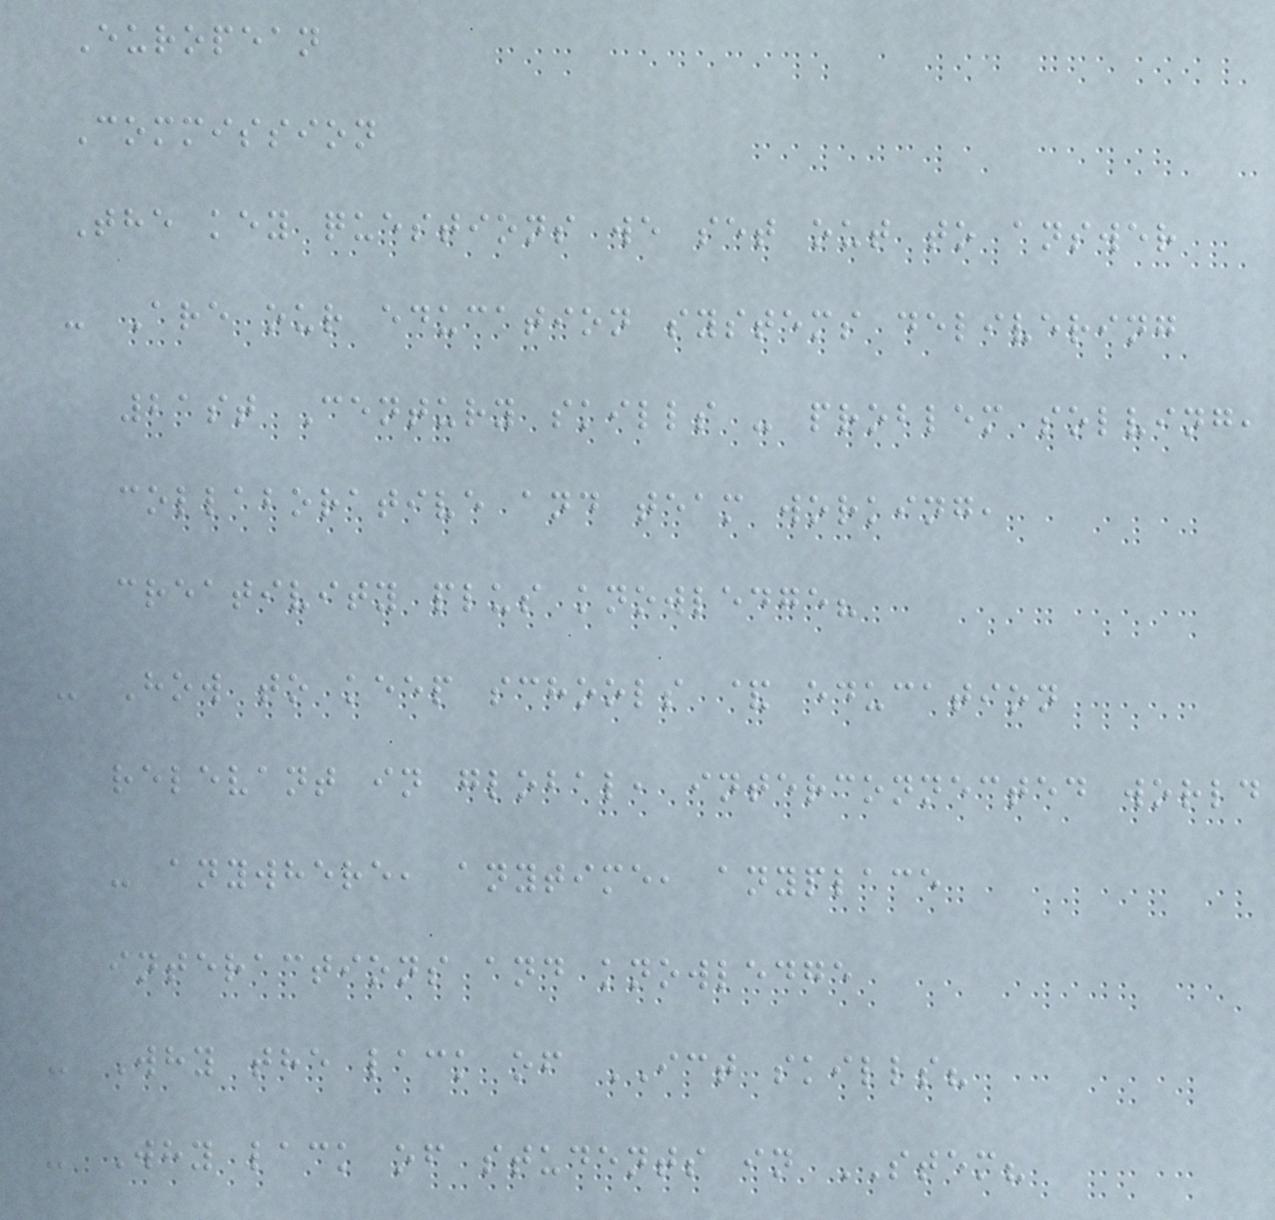European
Commission
The key questions we set out to answer
- Are our education systems delivering
21st Century skills - problem solving,
collaborative and team working,
creativity plus knowledge?
- How to keep schools & education
relevant in global, interconnected world
- anywhere, anytime, anyplace
interactions and knowledge
- Why the lack of ICT skills?
- Why lack of students in STEM?
